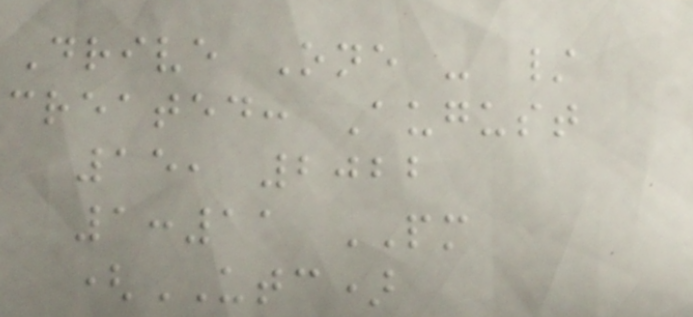Drive One - /
created: August
15, 2022
1:11 PM
(UTC)
